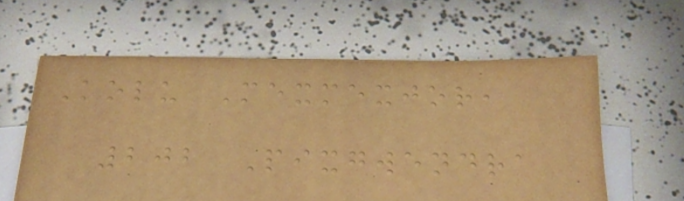Kolu Mexmexjor,
202 Pixgwendra
